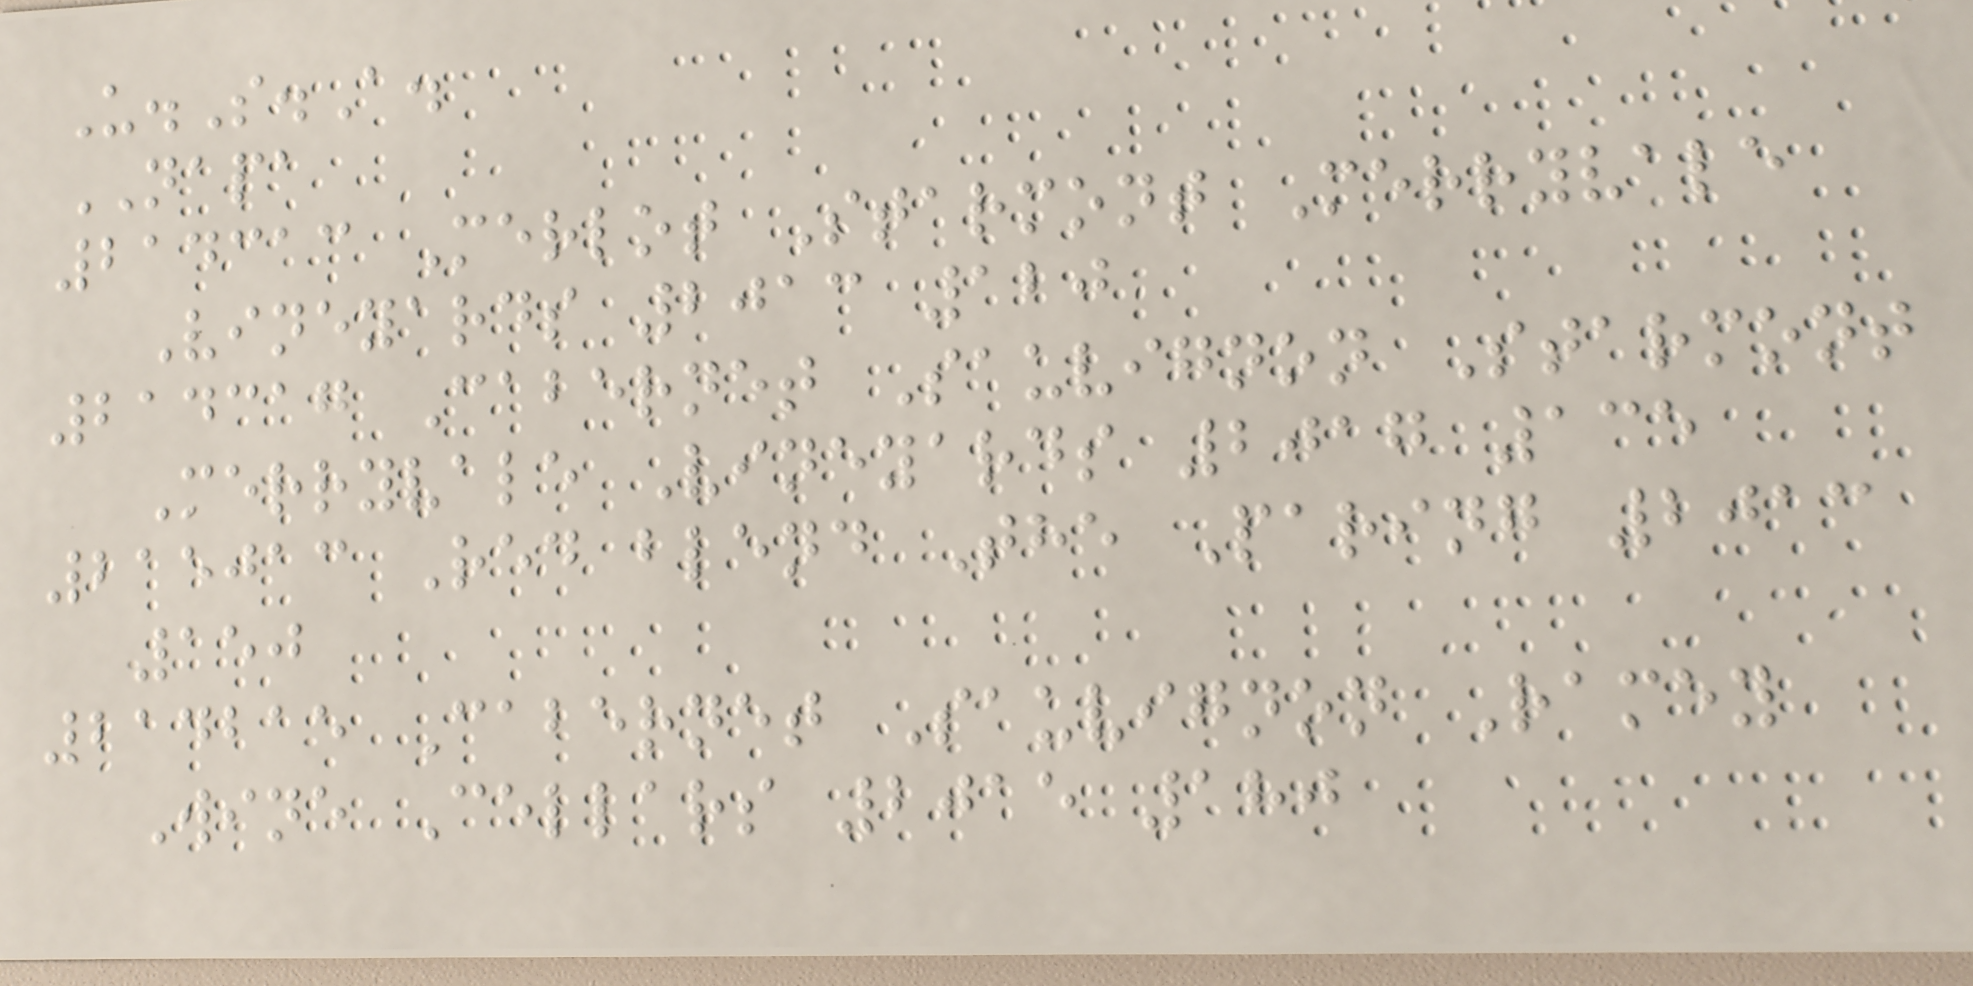U.S.A.
NAPA
214313 Merlot Starmont Merryvale
Vineyards 2013 120
214317 Cabernet Sauvignon Starmont
Merryvale Vineyards 2017 135
215013 Red blend The Paring 2013
150
214215 Cabernet Sauvignon Ramey
Wine Cellars 2015 180
